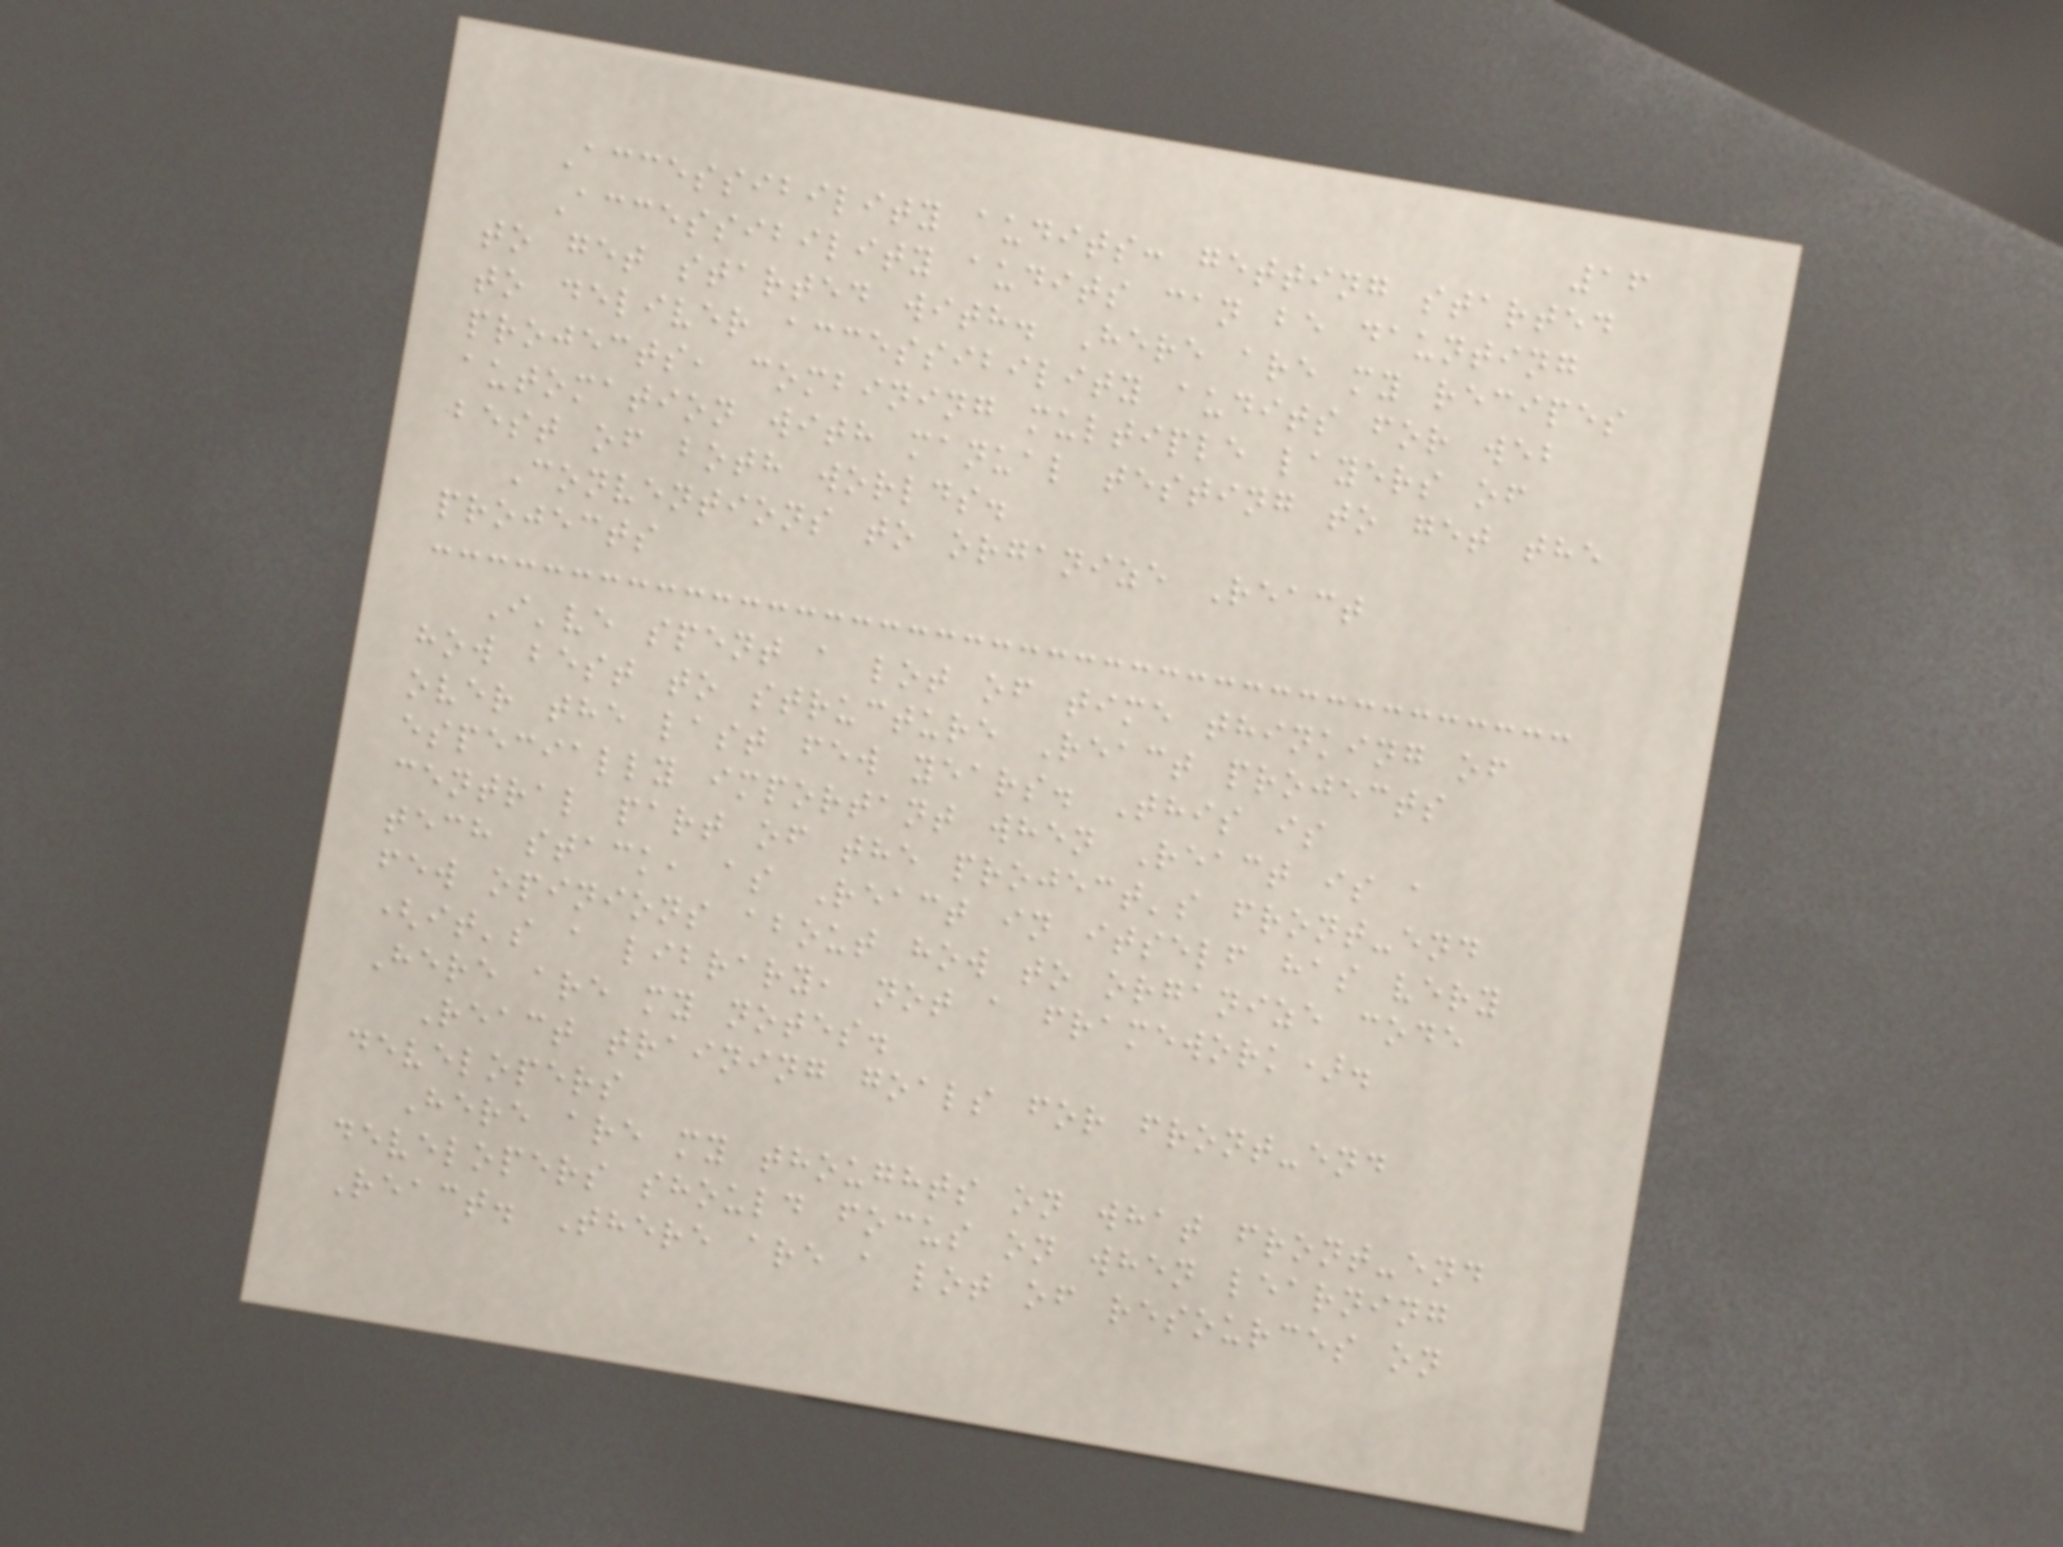16
Accessibility audits: getting started
Accessibility audits can be daunting
to get started with. Here are my recipes
to deliver accessibility audits for web
projects, combining multiple layers of
automation with manual testing to get the
best of both worlds.
Conventions to organize React
projects
I've spent a lot of time thinking of
how best to structure React projects
over the last few years. This is
especially important when React is a
central part of the project's front-end
tech stack, as React in itself has very
few opinions about how to organize code
(it's a library, not a framework).
Here are my notes.
React training goals for front-end
developers
Here are my thoughts on what front-end
developers should focus on when learning
React. There are a lot of resources on
